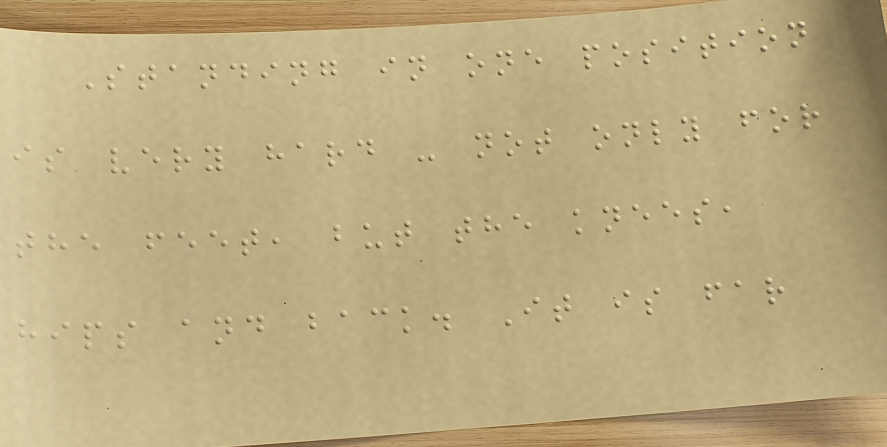Standing in one position
is very hard - not only for
the feet, but the knees,
hips and back. It is far
